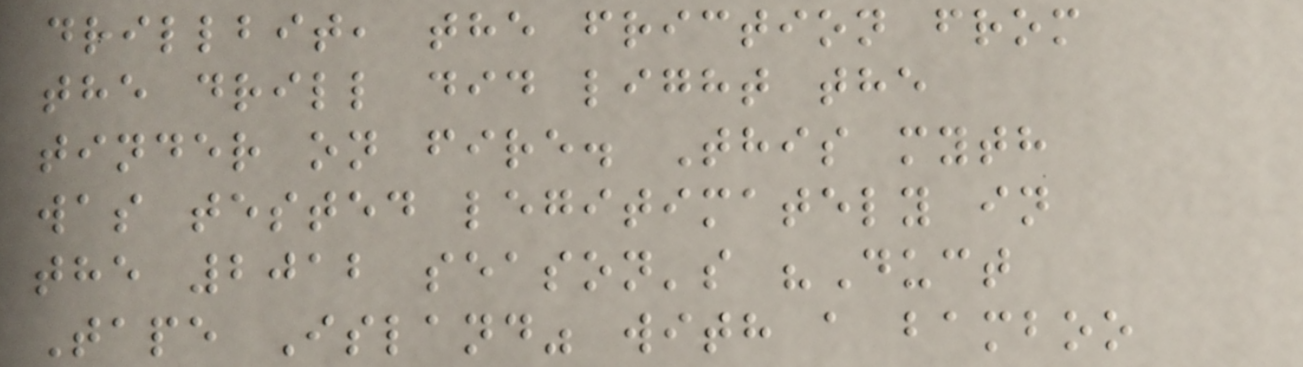drillbit, the friction from
the drill did light the
tinder on fire. This myth
was tested legitimately in
the 2012 season's "Duct
Tape Island" with a bamboo
